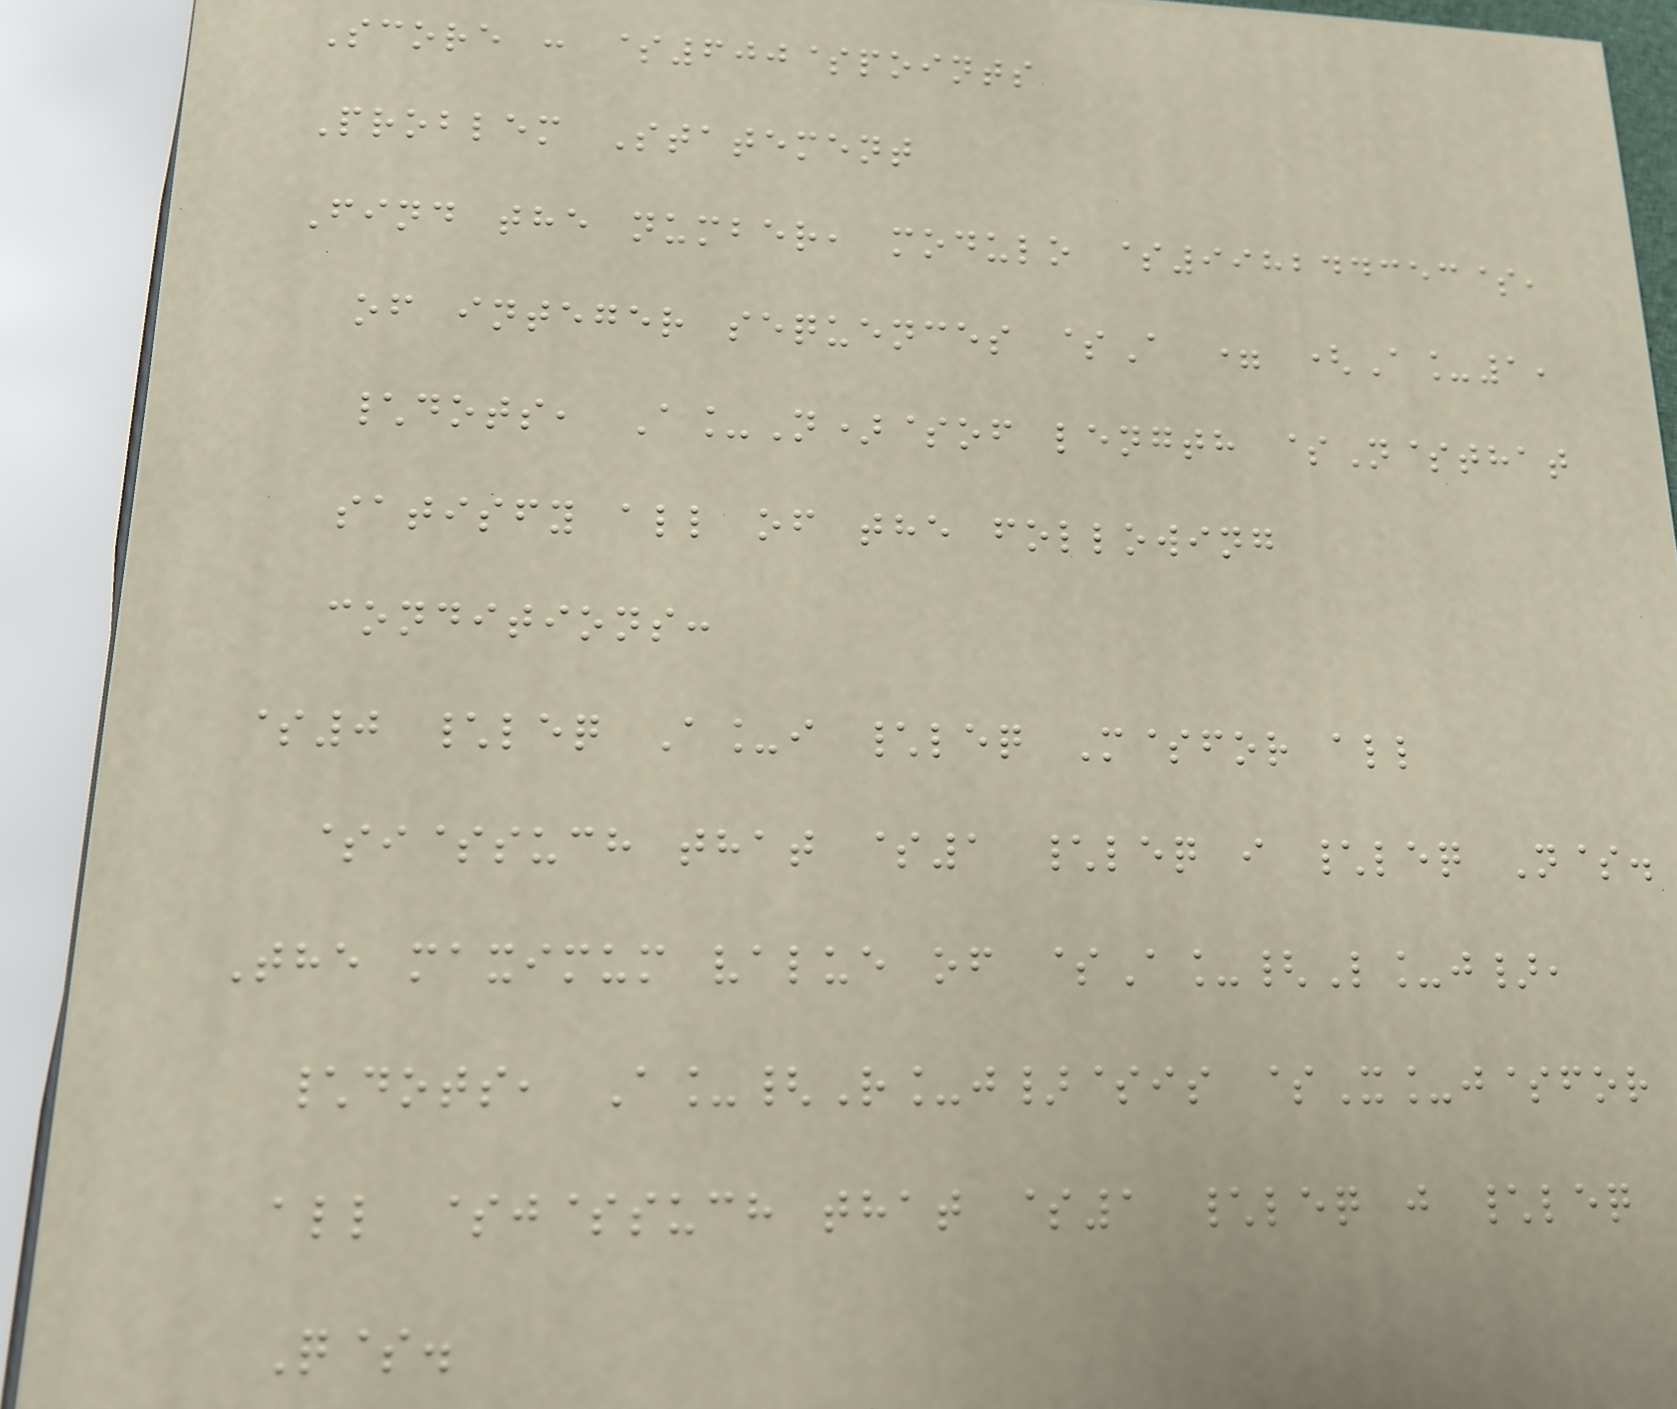Score : $600$points
Problem Statement
Find the number, modulo $998244353$,
of integer sequences $A = (A_1,
\dots, A_N)$of length $N$that
satisfy all of the following
conditions:
$0 \leq A_i \leq M$for all
$i$such that $1 \leq i \leq N$.
The maximum value of $A_{L_j},
\dots, A_{R_j}$is $X_j$for
all $j$such that $1 \leq j \leq
Q$.
